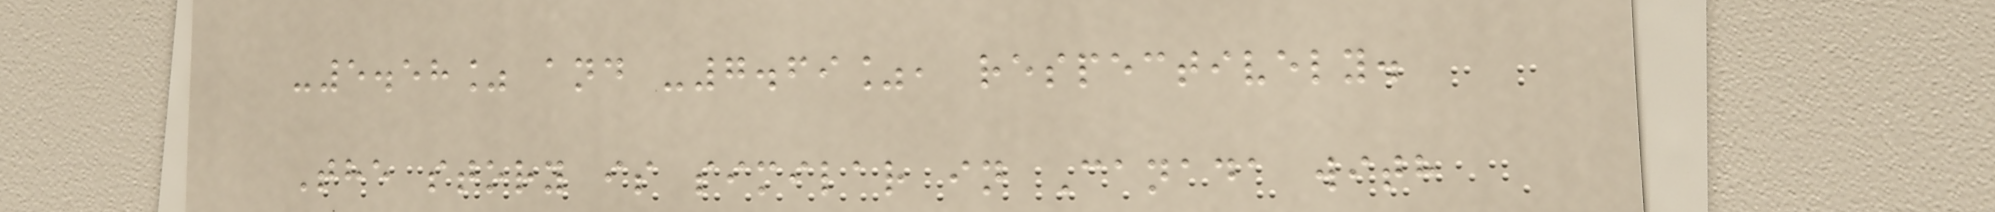-5.58% and -7.69%, respectively.
The story is similar in Canada with
